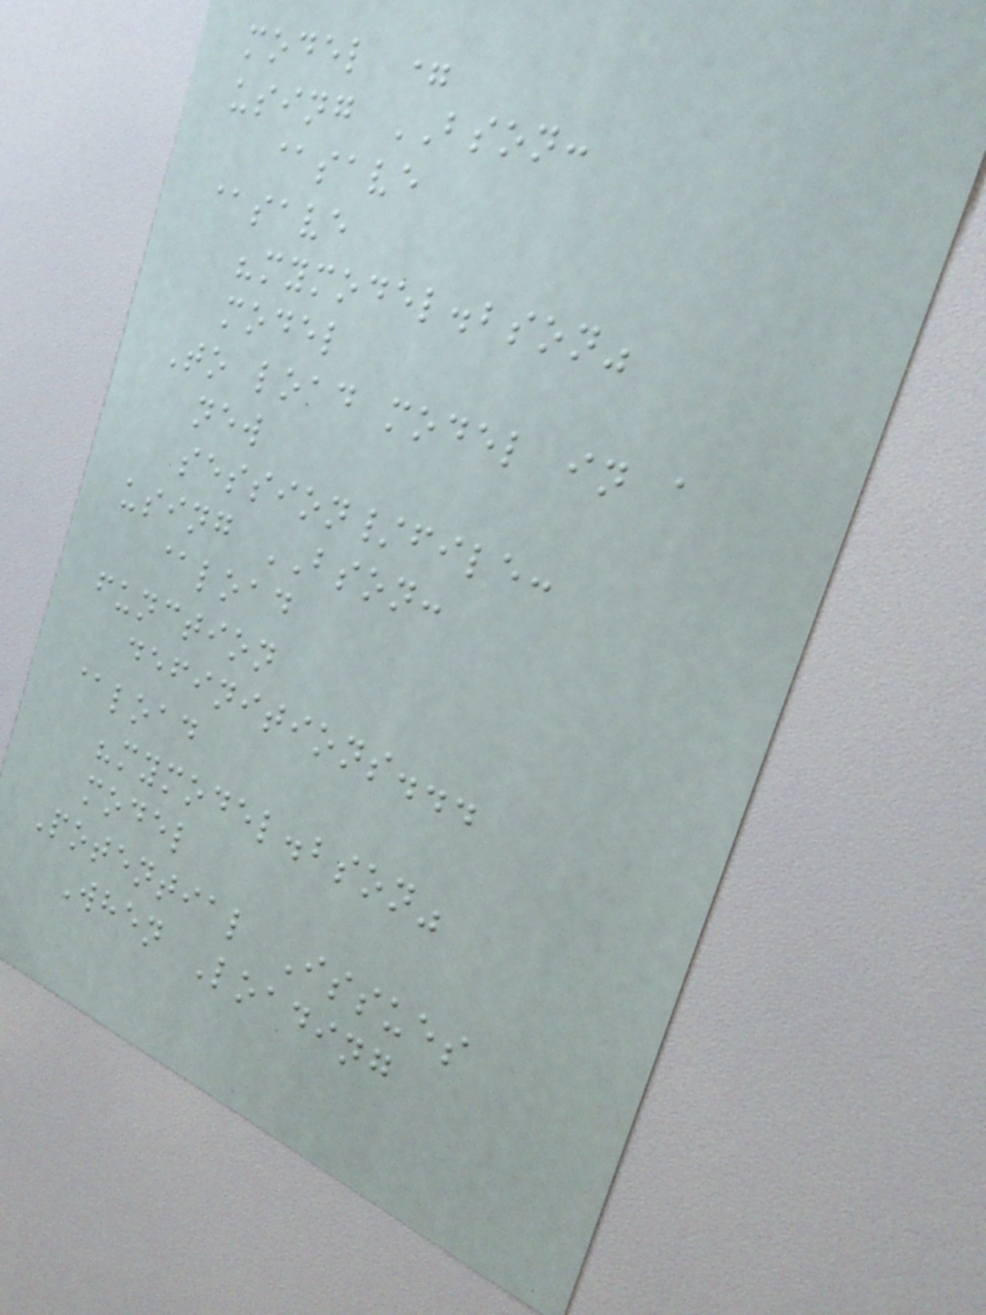model =
using BSON:
@save
@save
"mymodel.bson"
model
To load model in a
new
session/file:
using BSON:
@load
function
definitions...
@load
"mymodel.bson"
model
Potential Issues
When Loading
